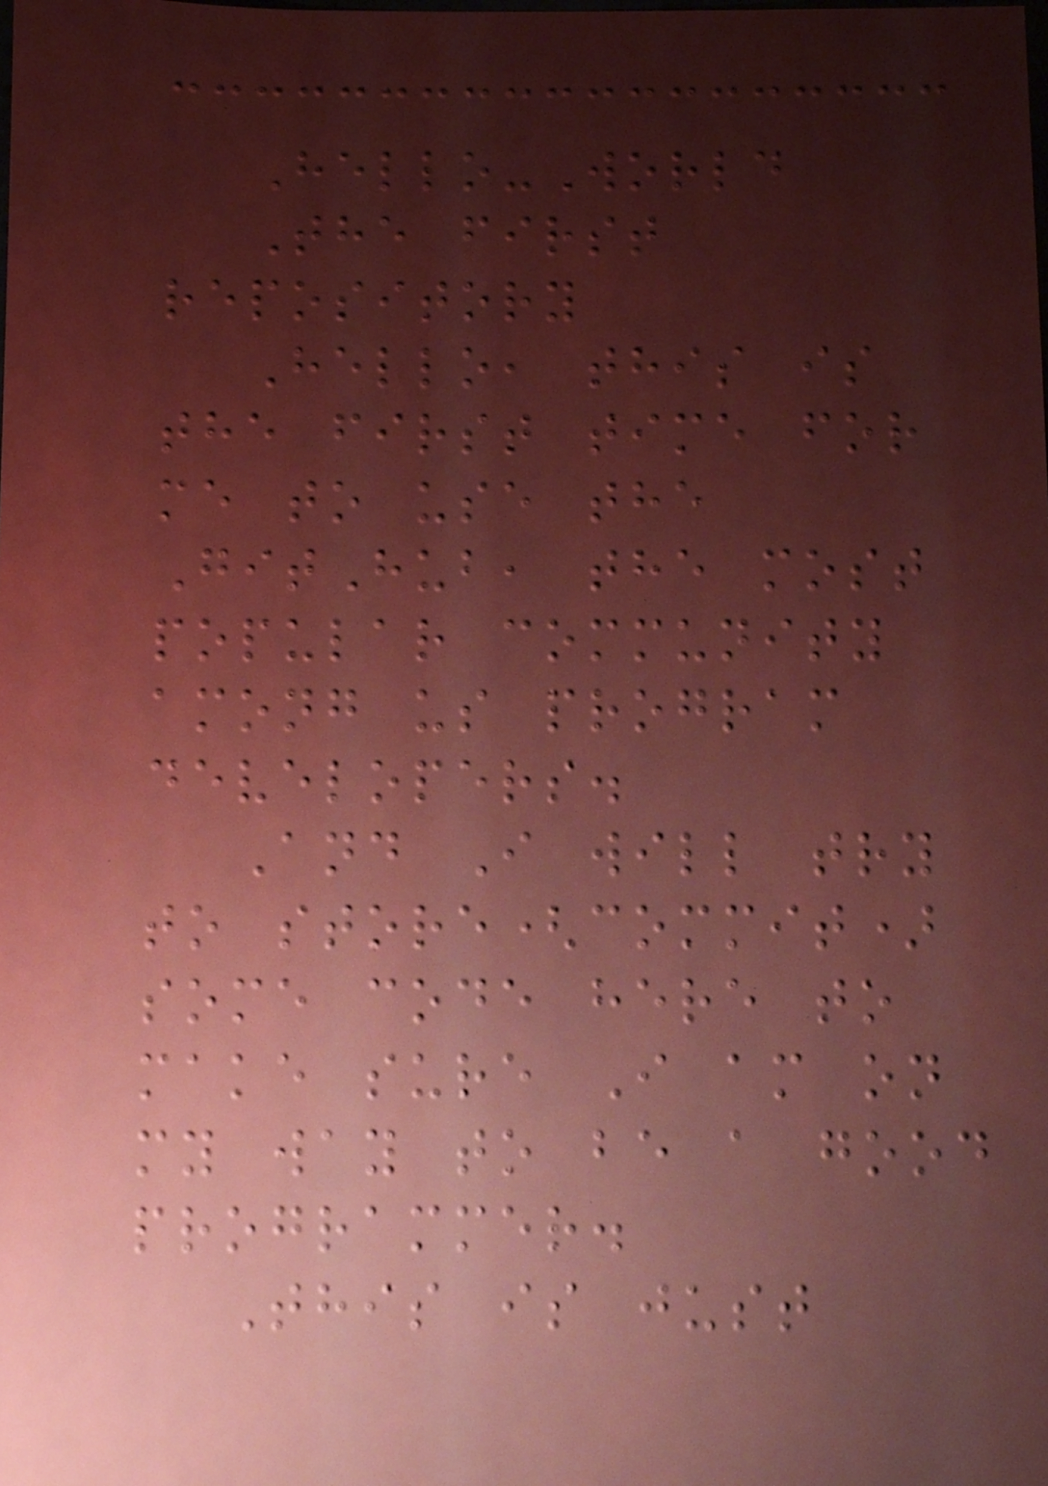Hello-World
The first
repository
Hello, this is
the first time for
me to use the
GitHub, the most
popular community
among us program
developers.
And I will try
to store(commit)
some code here to
make sure I am on
my way to be a good
programmer.
This is just
